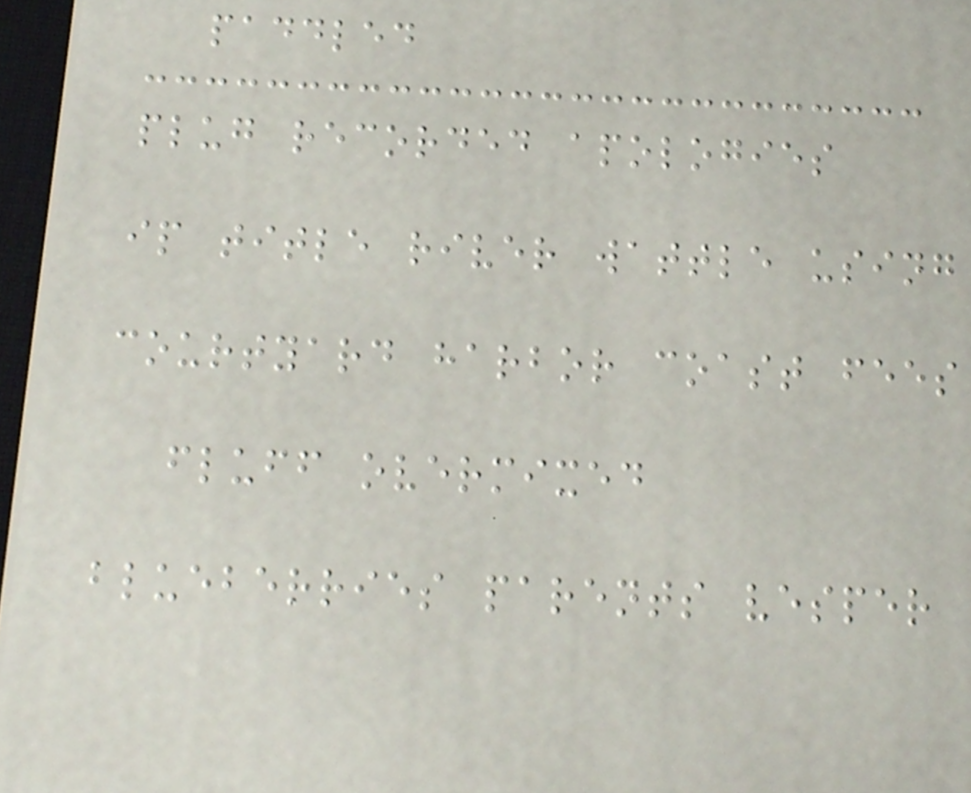paddled
plug recorded apologies
ip title river wattle using
courtyard harbor coast fees
fluff overmixed
blueberries parents vesper
